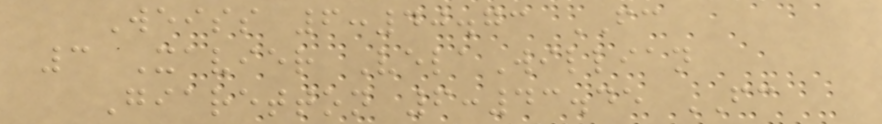Weiss 6:40.73 FC
3 Xavier VelaWillian
Giaretton 6:43.45 FC
